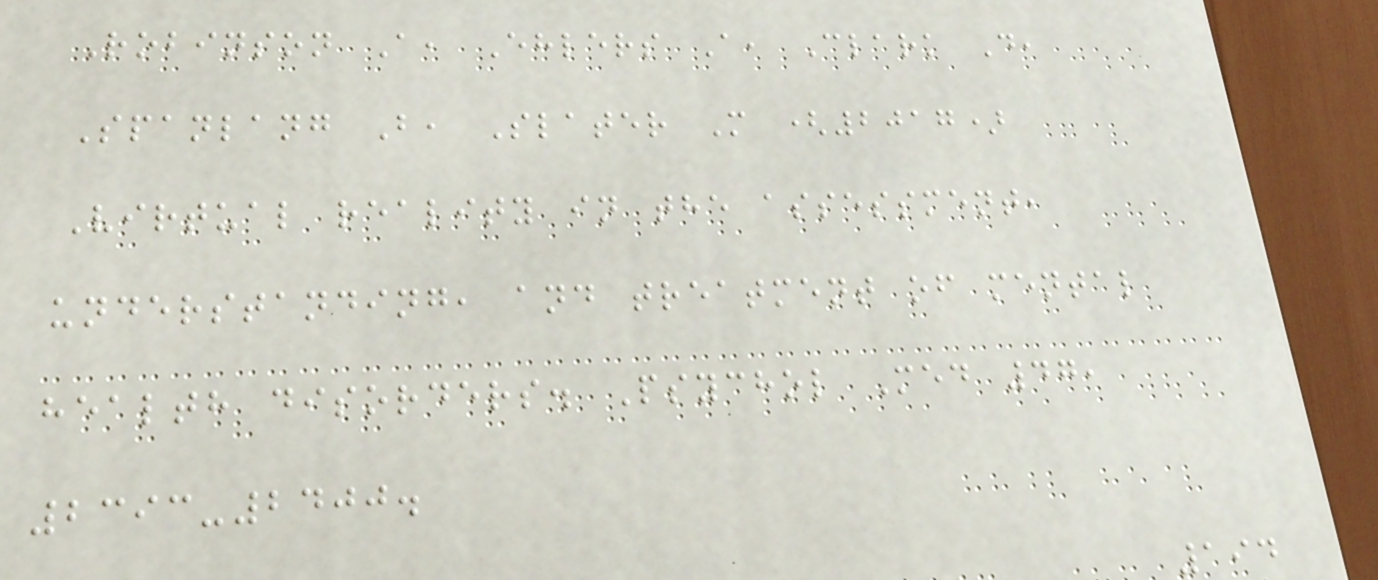Robinson A, Ehlers A, Clark D,
Spanlang B, Slater M (2017)
Virtual reality in the assessment,
understanding, and treatment of mental
health disorders. Psychol Med 47,
2393-2400.
194
